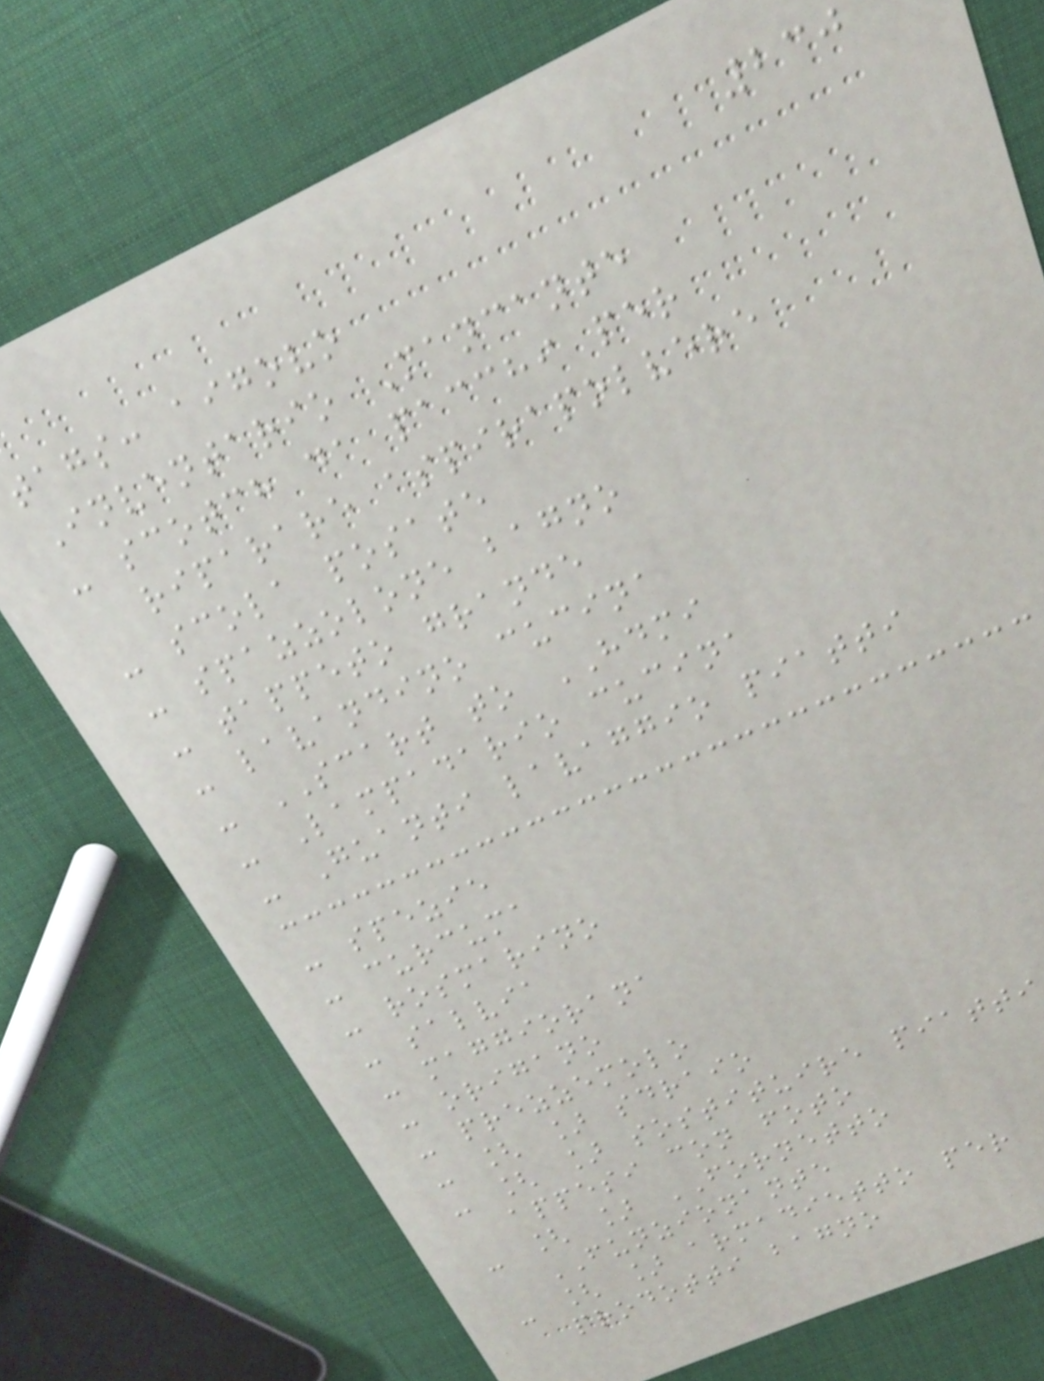230
tags: aigovo
Inventario Mancante
- scotch da pacchi per
riparare aspirapolvere
- scola posate
- spazzolone bagno
- tappeto grande
- lavandino cucina
- SCART to HDMI
- Lampadario cucina
- Guanti lavaggio piatti
- spezie
- curcuma
- rosmarino
- salvia
- maggiorana
- origano
- prezzemolo
- [ ] sdraio
- [ ] sostituire piatti
appesi con foto
- [ ] FORNETTO
FUNZIONANTE
- [ ] armadietto per
prodotti bagno
